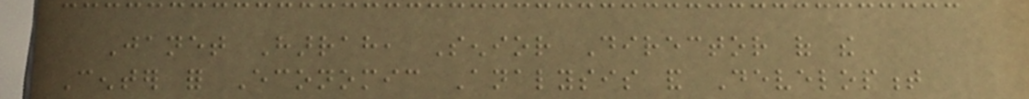Janet Harrah, Senior Director of the
Center for Economic Analysis and Development
